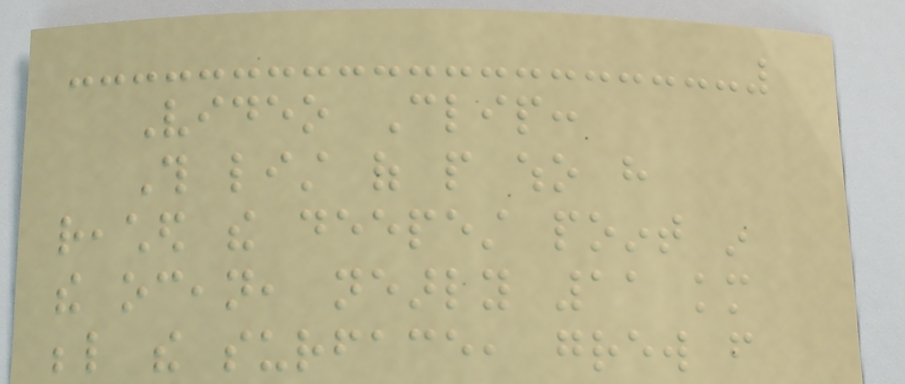Video Clip:
This list of people who have
reached the deepest point in
the ocean, nearly 11 km
below the surface, grew from
